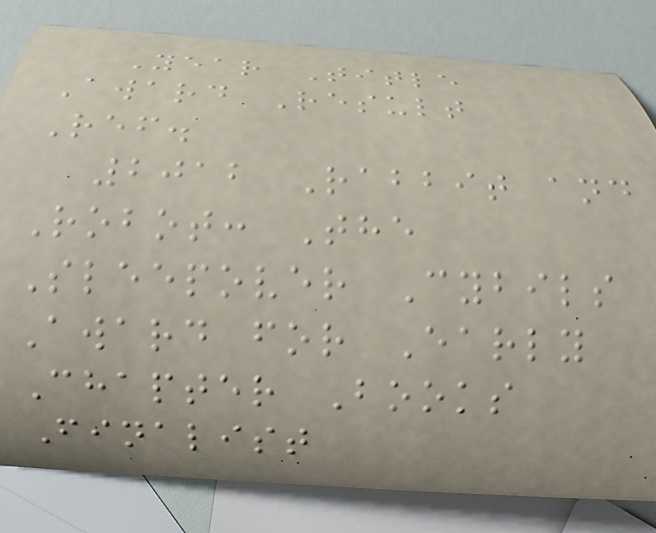Year Title
Award Result
Ref.
2012 Rabbit and
Robot: The
Sleepover Cybils
Award for Early
Chapter Books
Finalist
